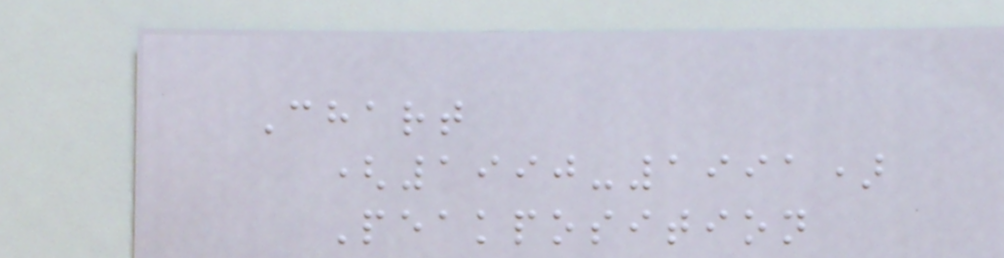Chart
(1990-1991)
Peakposition
